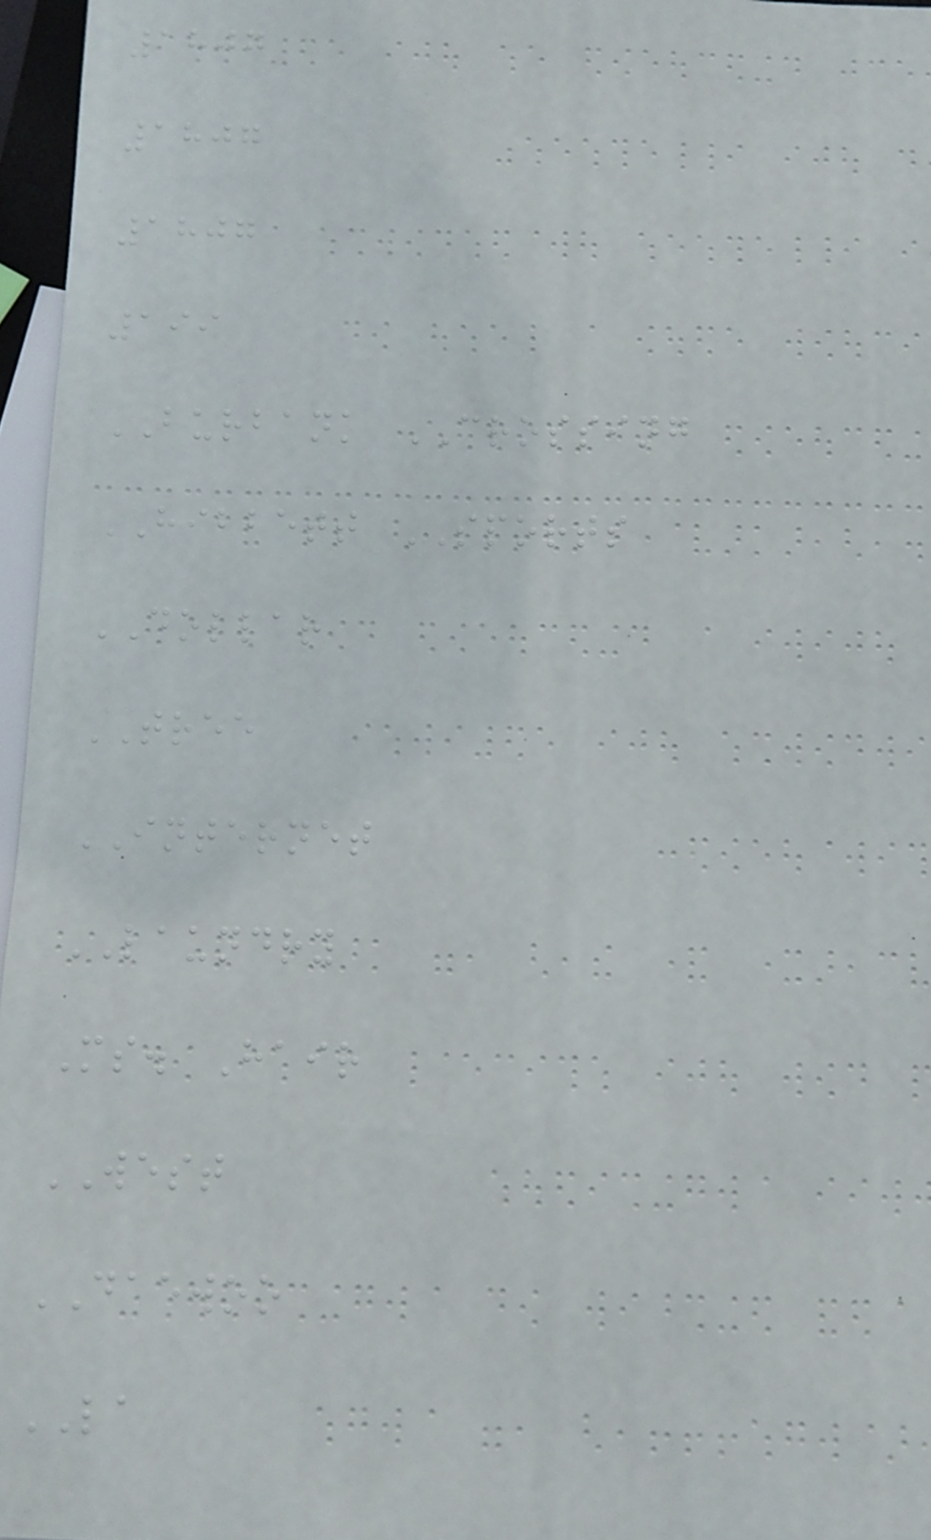1807
1807
1807
199
BURBANK CROSSING
HIBBETT SPORTS
DOLLAR
TREE
INTERNET
LAUNDRY
Ms. Hair
WEST
DAEWOO
LA
